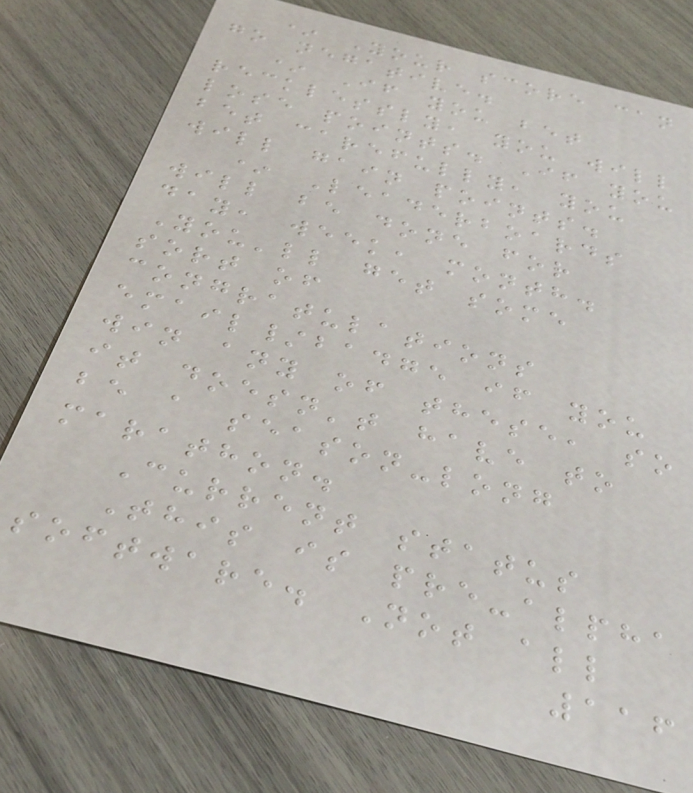* Your score can
go negative.
* If you bet
recklessly, you will
lose points. If you
bet carefully, you
will gain points.
* Leaderboards
will be done for
day, week, month.
You'll get some
sort of
congratulations
email/badge if you
win any of these, so
it doesn't have to
be a season-long
marathon.
Current status
This is pre-alpha
software. Not all
116
